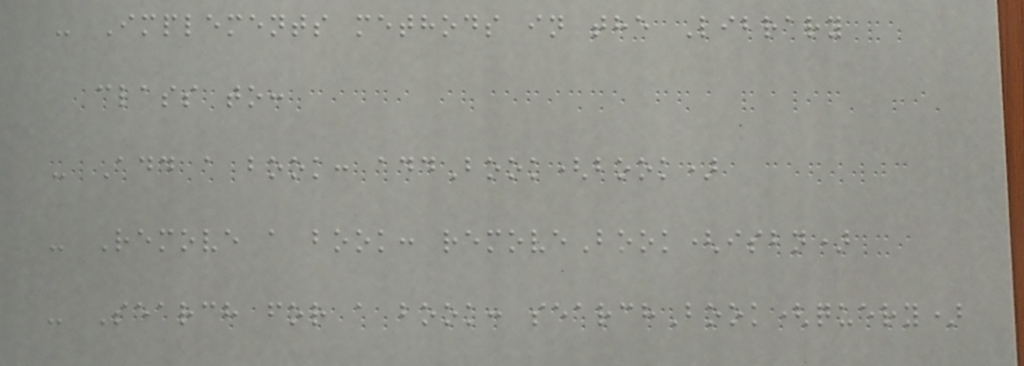- Implements methods in the Library
class to:
- Add a book: addBook(book)
- Remove a book: removeBook(isbn)
- Search for a book: searchBook(query)
